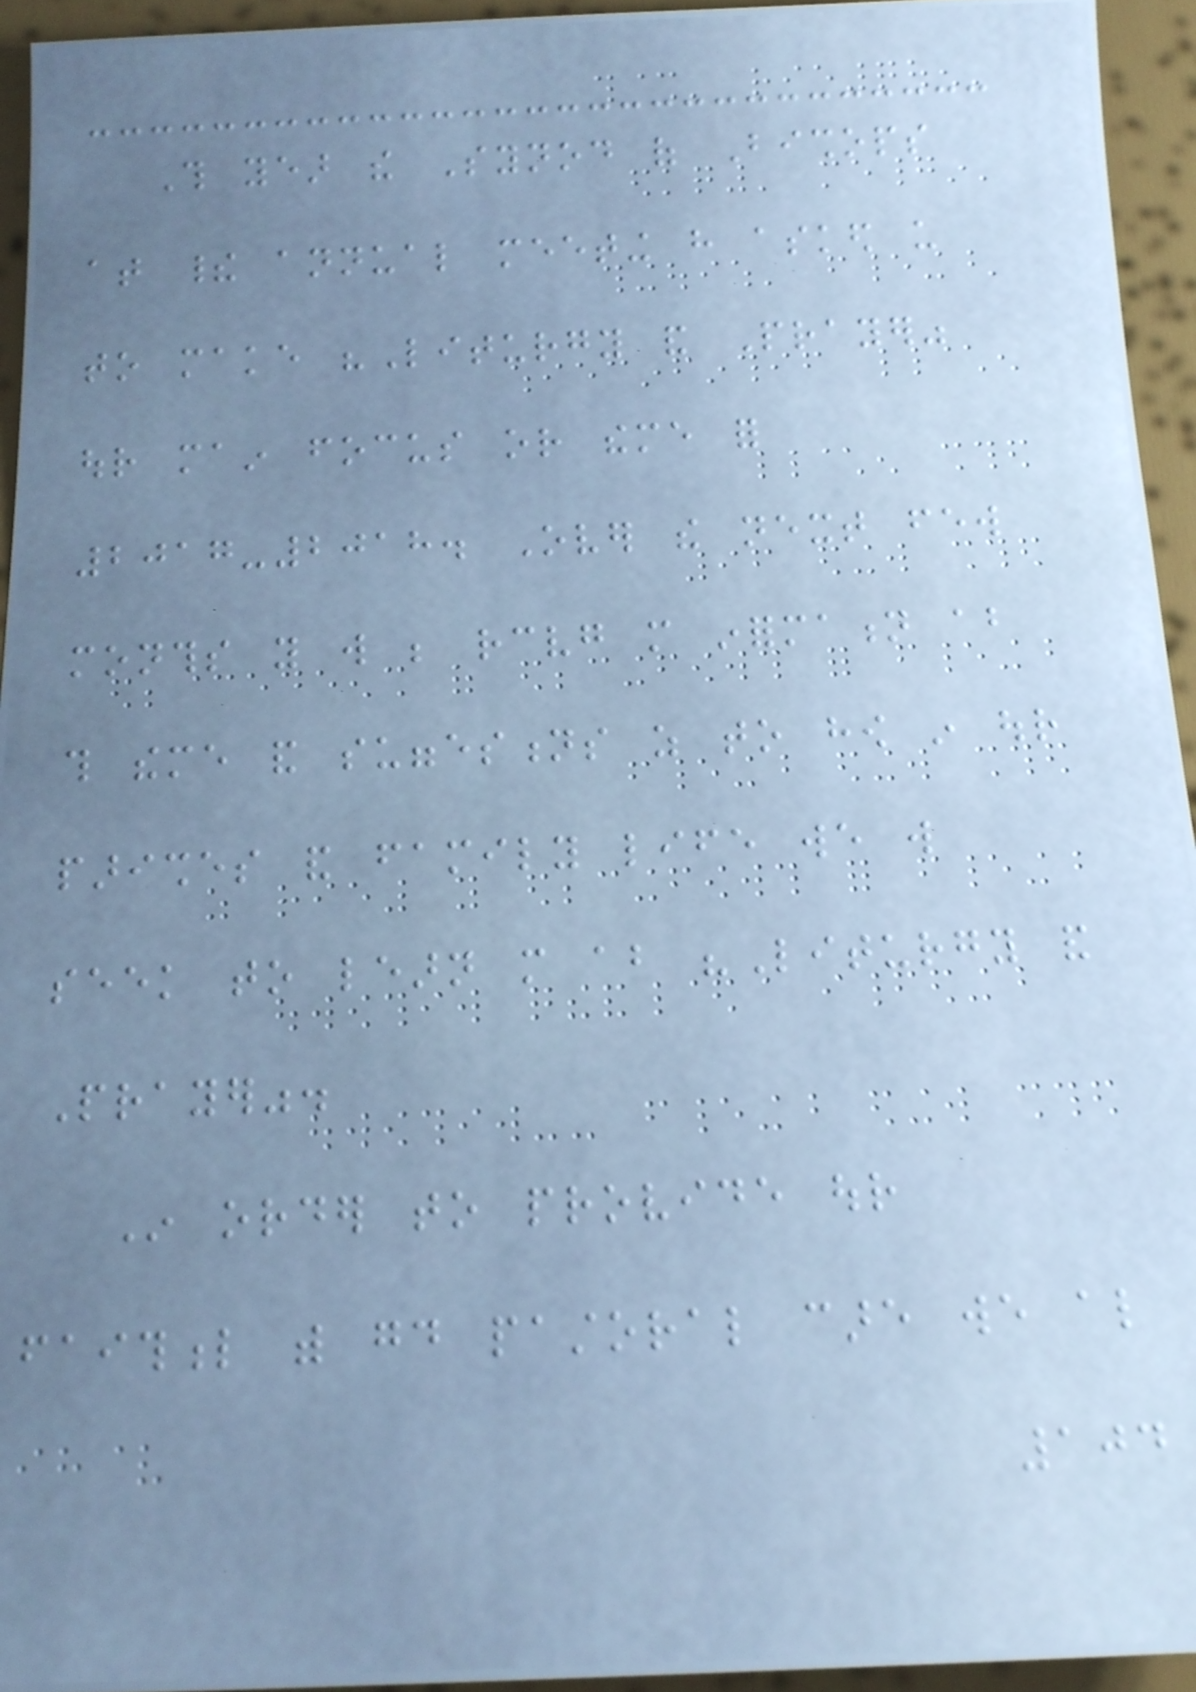This year the Synod of Bishops
at their annual meeting have asked us
to make "Liturgy and Prayer"
our main focus or theme for
2017-2018. Over the next few
months you will be receiving more information about
this theme and suggestions as to how in our
parishes and family life we will
seek to learn more about "Liturgy and
Prayer".
In order to provide our
faithful with good pastoral care we also
104
